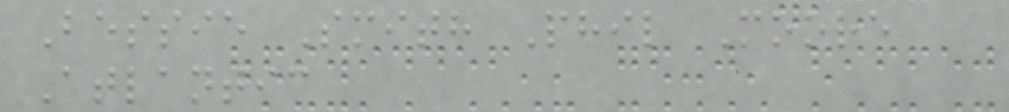Bessie Smith Phil Moore
Atlantic
